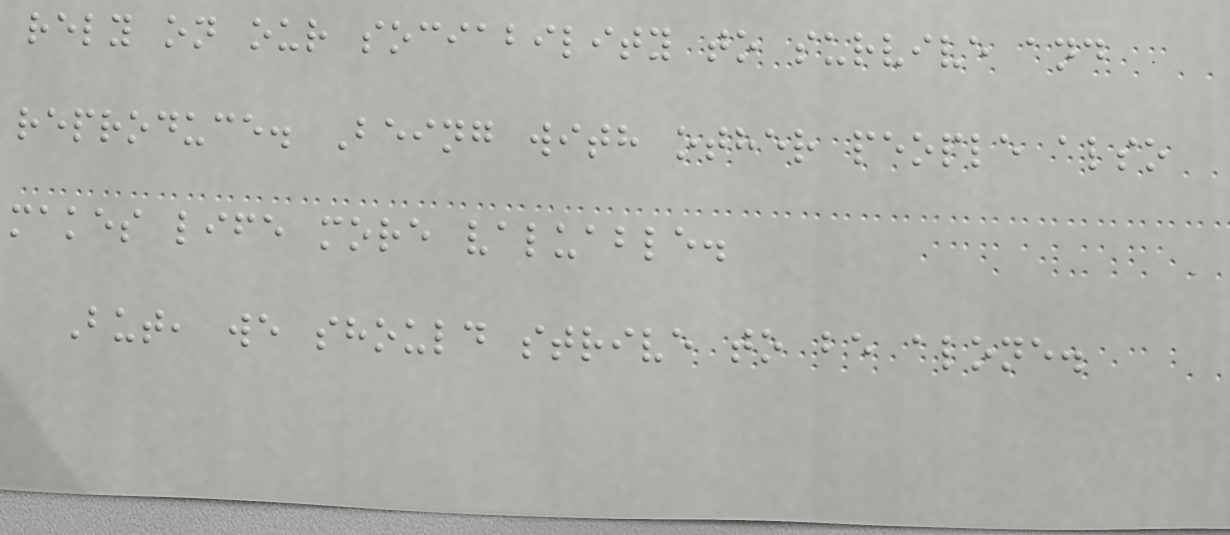rely on our sociability to survive and
reproduce. Being with other people also
makes life more valuable.
But, we should strive to be alone.
